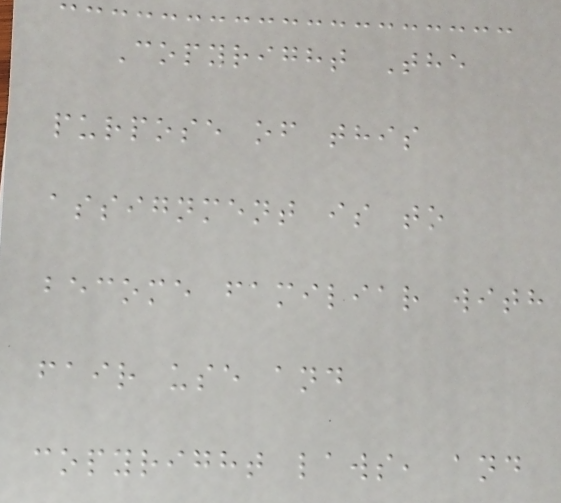Copyright The
purpose of this
assignment is to
become familiar with
fair use and
copyright laws, and
